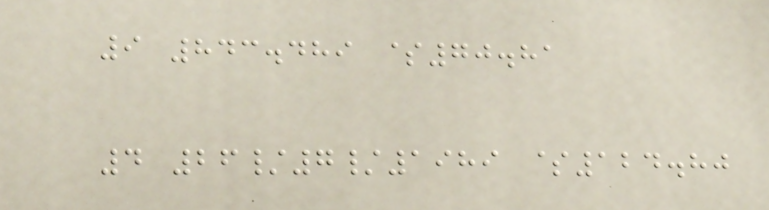9 843.489 $70.81
4 26/7/1989 $124.80
